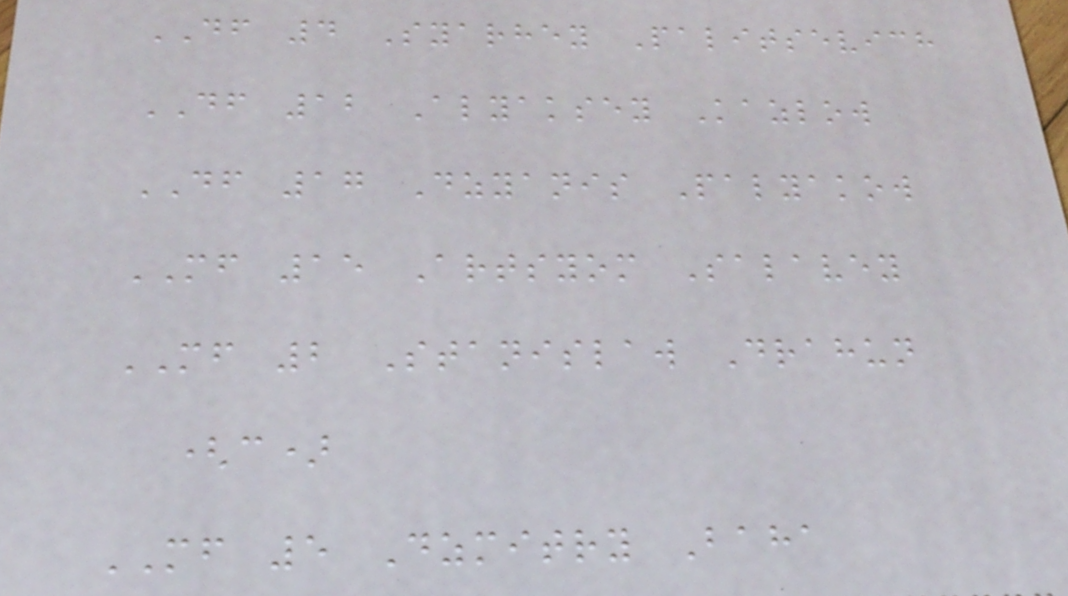DF 4 Syarhey Palitsevich
DF 12 Alyaksey Kazlow
DF 17 Dzyanis Palyakow
MF 15 Artsyom Salavey
MF 2 Stanislaw Drahun
(c)
MF 5 Dzmitry Baha
